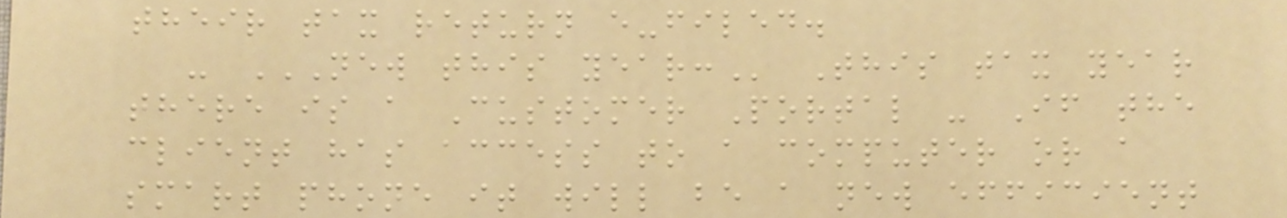their tax return e-filed.
- NEW THIS YEAR: This tax year
there is a Customer Portal - If the
client has access to a computer or a
smart phone it will be a new efficient
